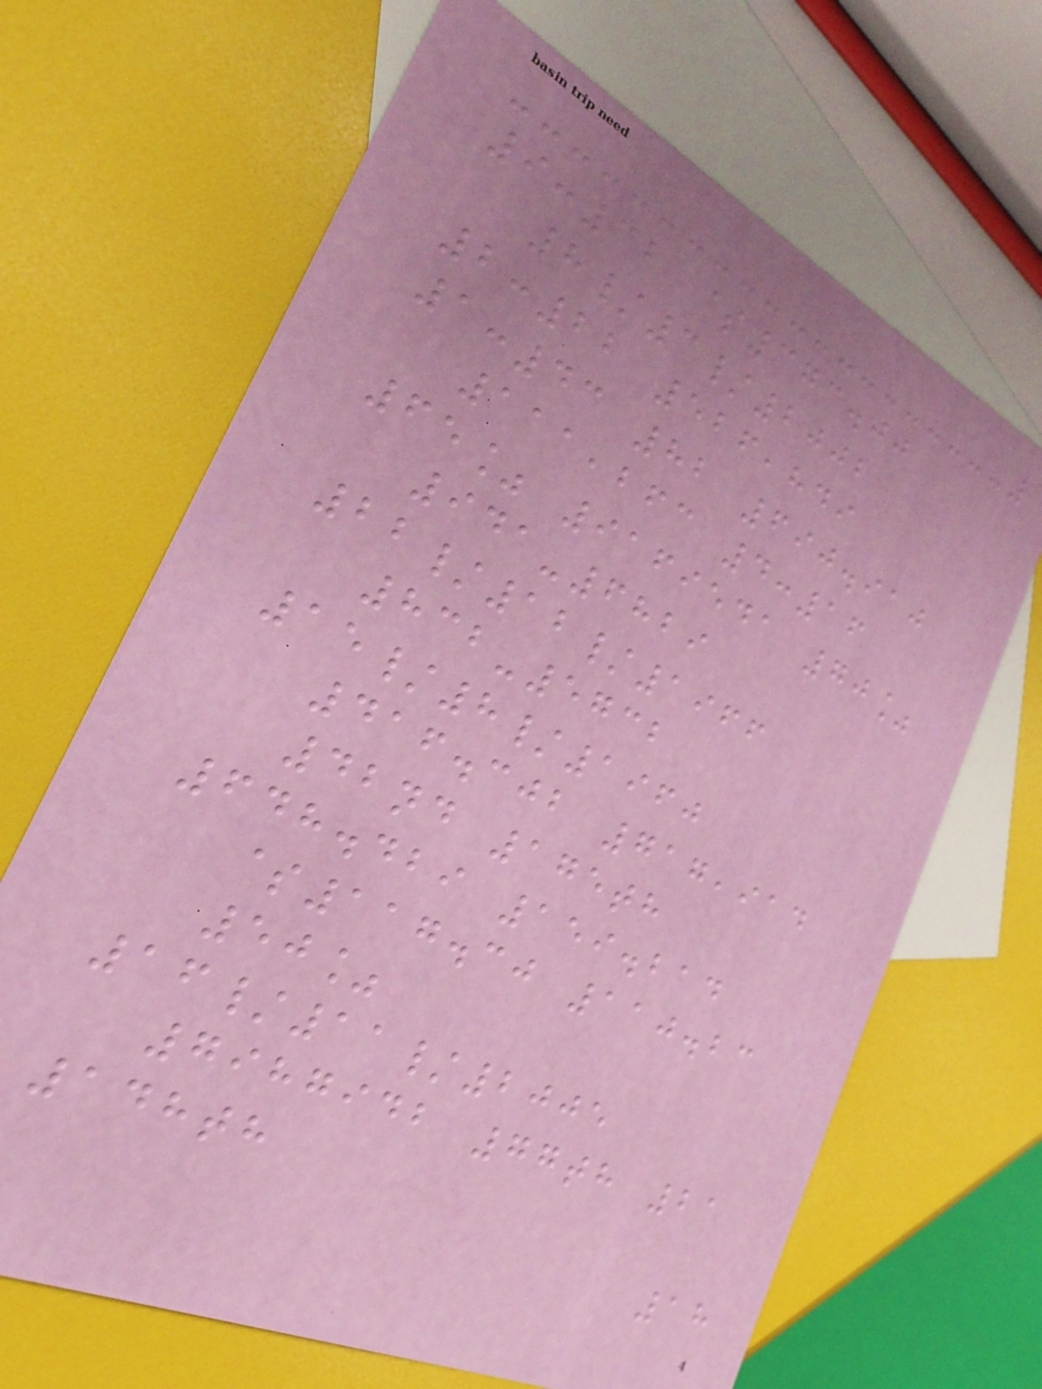9:32 $373.00
8/3/2002
2:22 526,849
1:43 82 690.910
111,263 4:16
65% 9169541 70%
941-6829
22/12/1966
832-5732
15/8/1960
416.302 717,914
42nd 175th
648.429 159.214
$117.30 110.23
50%
16/11/2005
7987942 77th 21
148th
18
